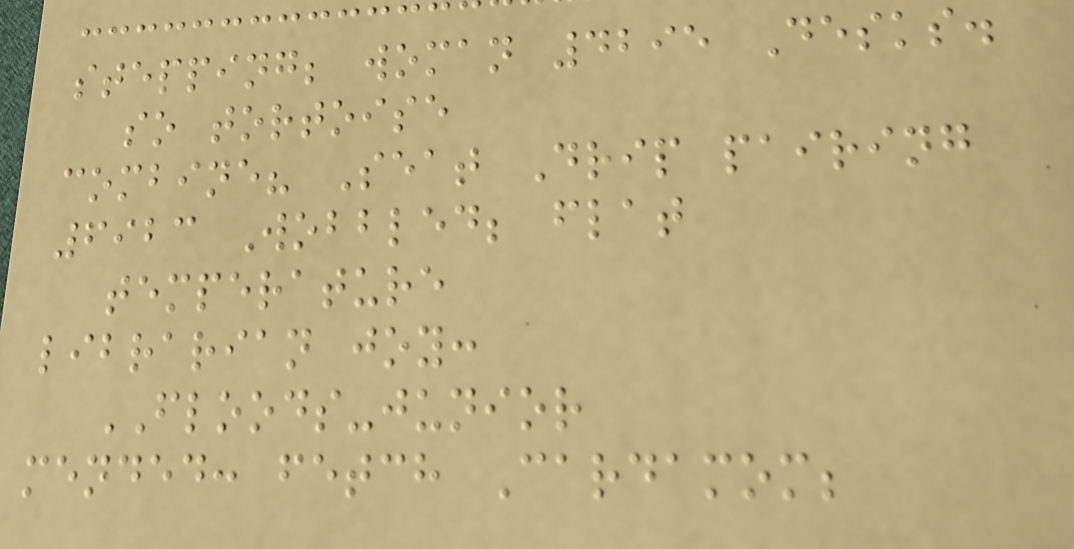stepping; woman 4295 Desks.
so tortoise
combine? Seat Drip pairing
6923 Wobbled; flat
temperature
librarian joy:
FLOODS-junior
mended: fetch Cardamom;
